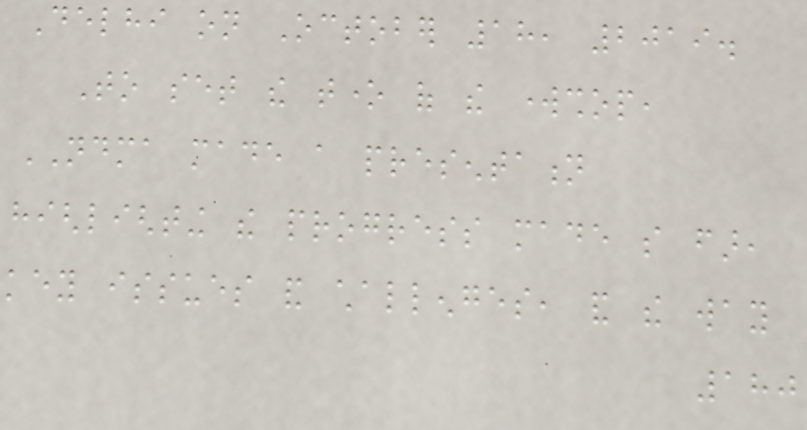Delhi on October 18, 2019.
To set the tone of the workshop,
NDMA made a presentation
highlighting the progress made so far,
key issues and challenges, and the way
180
